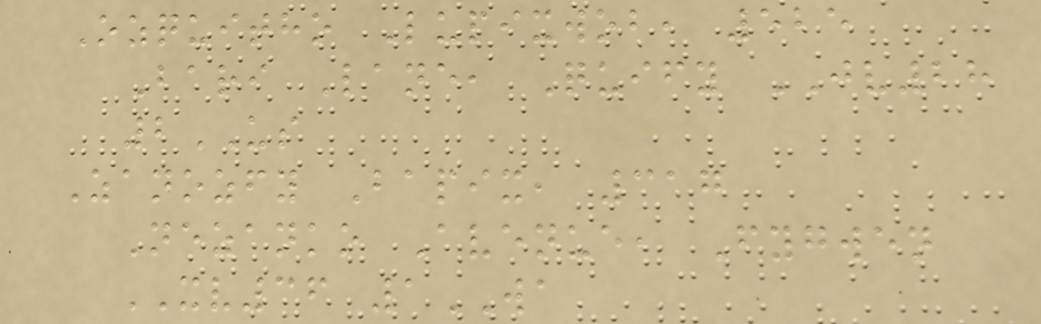Ozquitho Lupixwob, 525
Bari Lane, Quify JV28
2US
Zanozfy Bapix, 317
Nezanko Avenue, Fygwen
XV36 1WA
